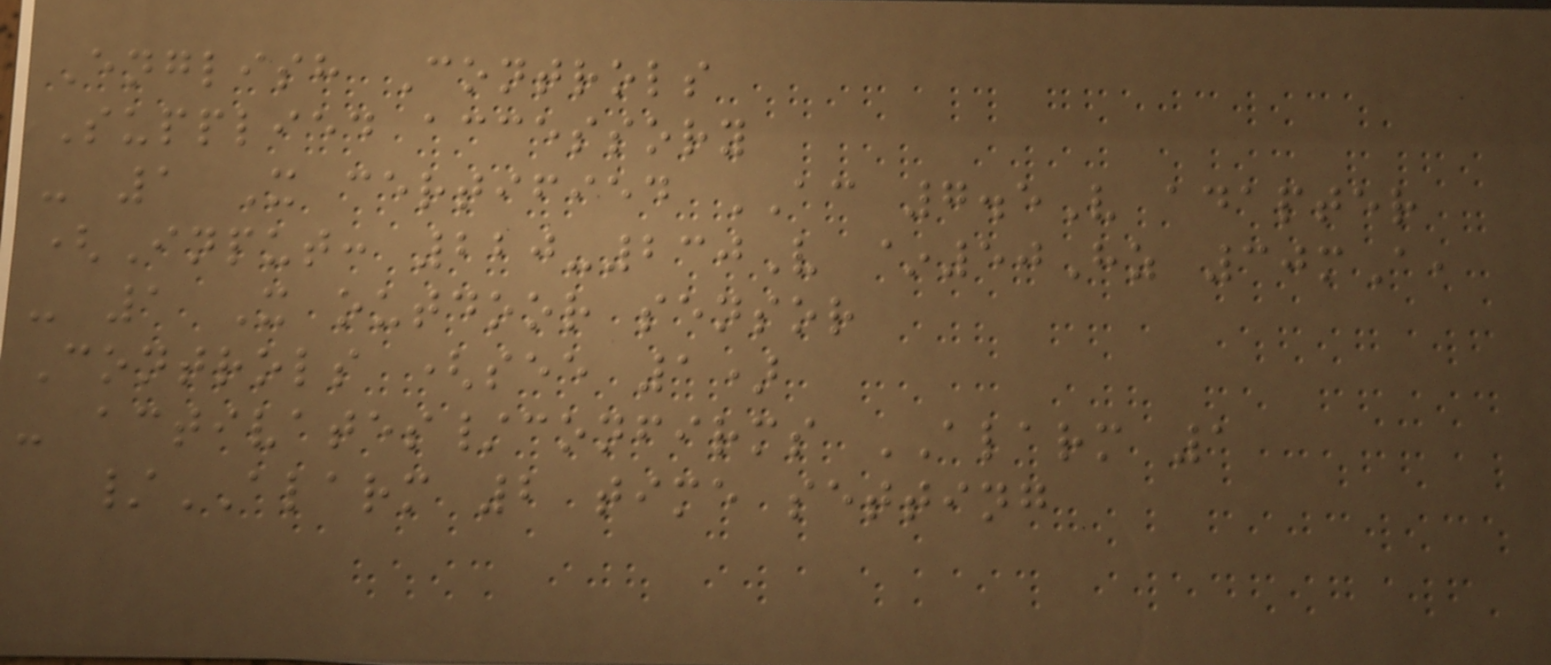English Controls
Supplied accessory
- 1 X certified AC 7.5V adapter
(Input: 220-230V ~50Hz 30mA,
- 1 X outdoor sensor
Controls (see 1)
- activates/confirms ALARM 1
/ALARM 2 time setting
